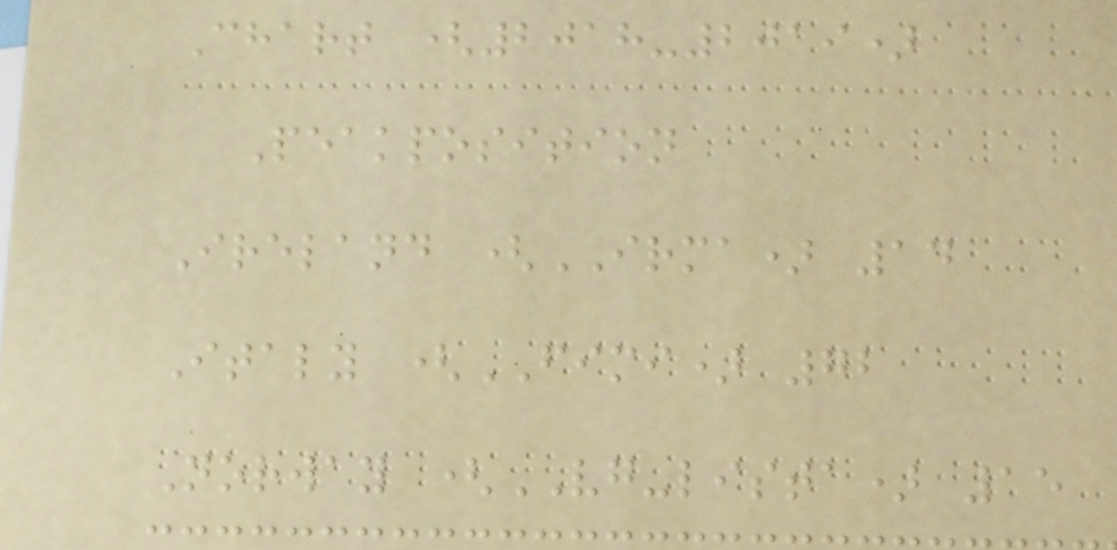Chart (2018-2019)
Peakposition
Ireland (IRMA) 14
Italy (FIMI) 72
Norway (VG-lista) 15
